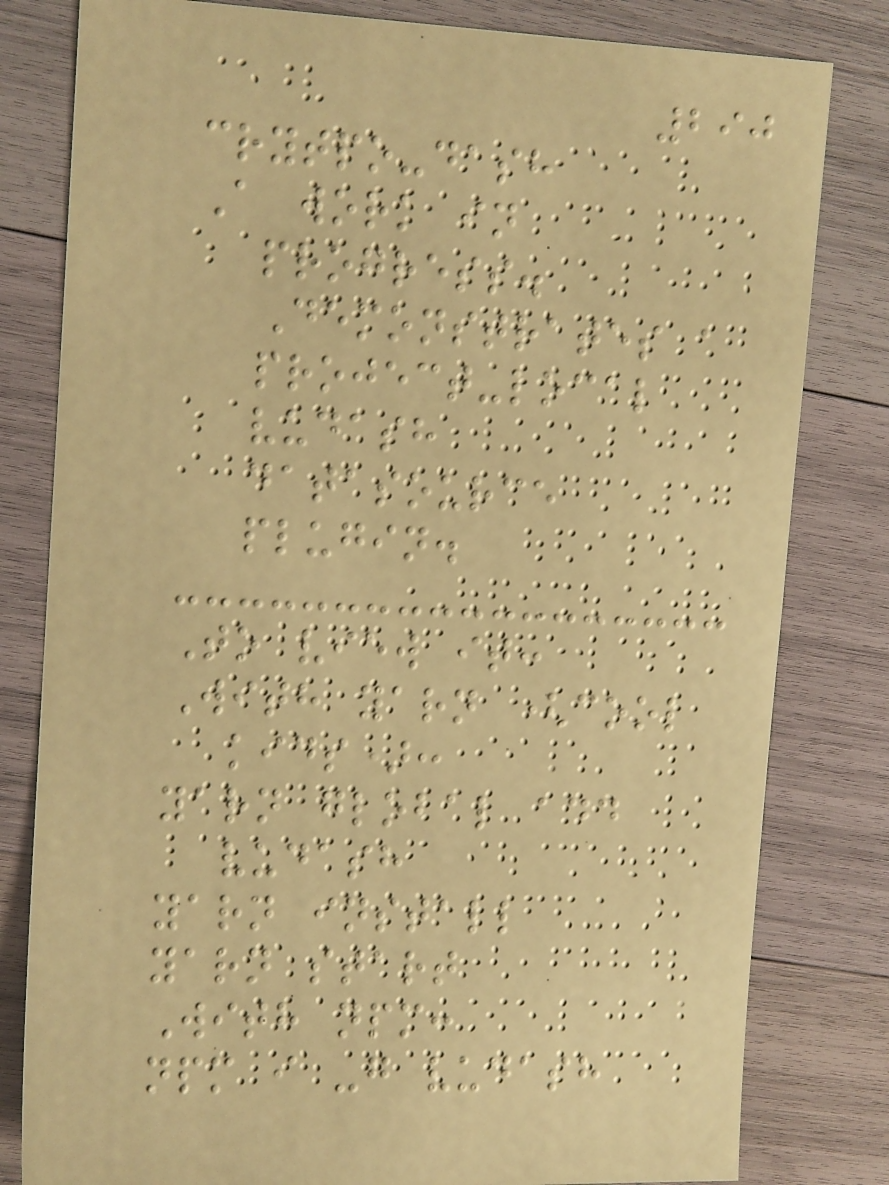290
crytpo-dash
A work in
progress.
Demonstrates a
project-local
vudash
datasource
plugin.
To view it:
With yarn (cool
kids):
yarn global add
vudash
yarn install
yarn start
With npm:
npm i -g vudash
